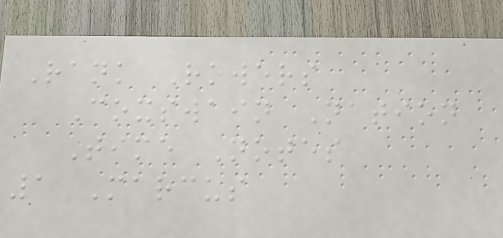Rank Rowers
Coxswain Nation
Time Notes
1 Marcus
